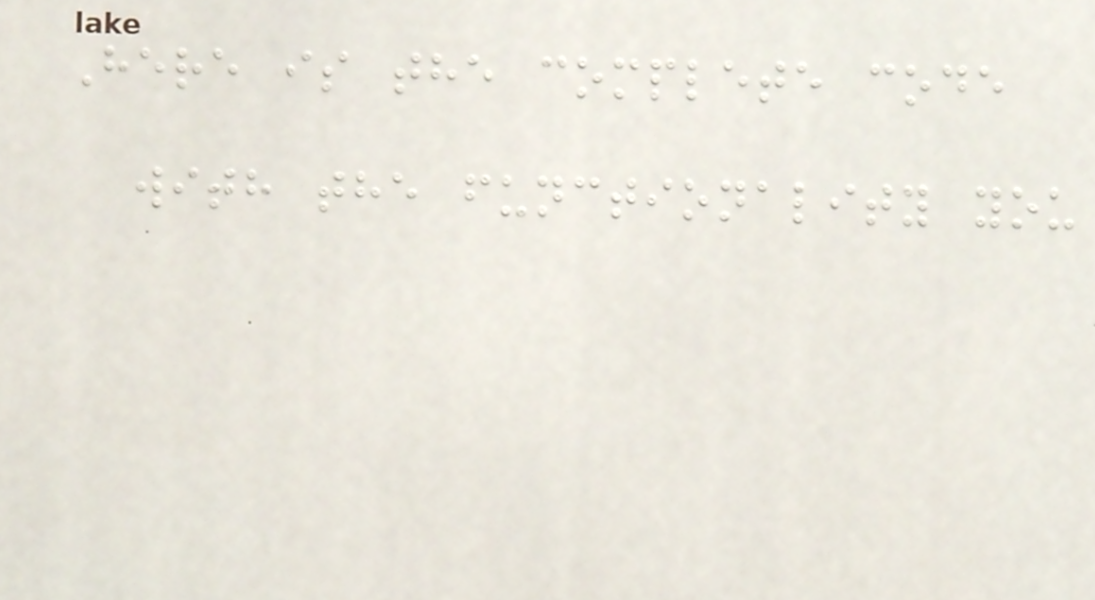Here is the complete code
with the functionality you
